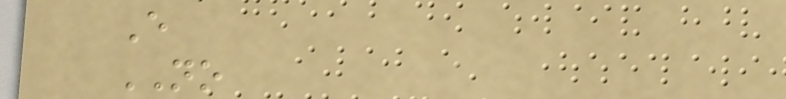E
NO
